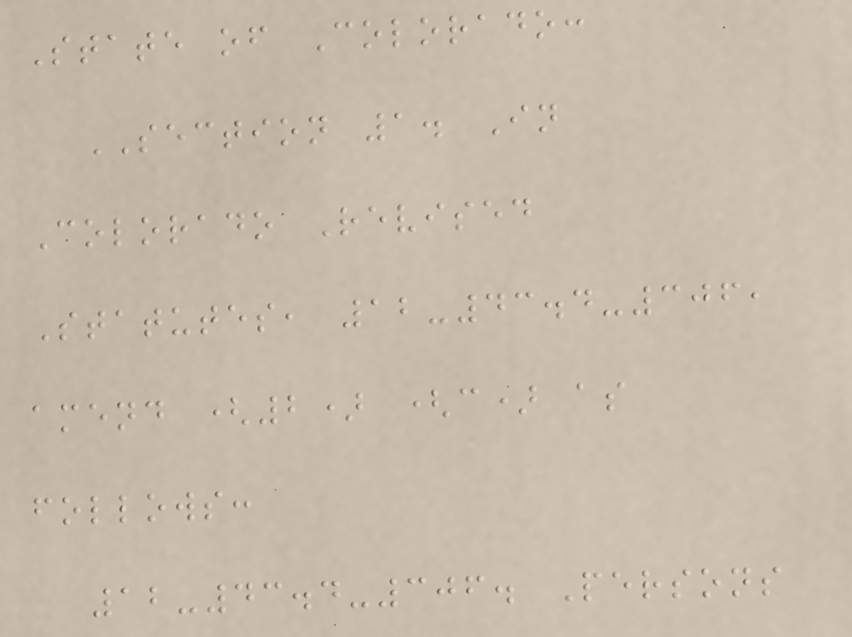State of Colorado:
SECTION 1. In
Colorado Revised
Statutes, 12-43.4-306,
amend (2) (c) as
follows:
12-43.4-306. Persons
